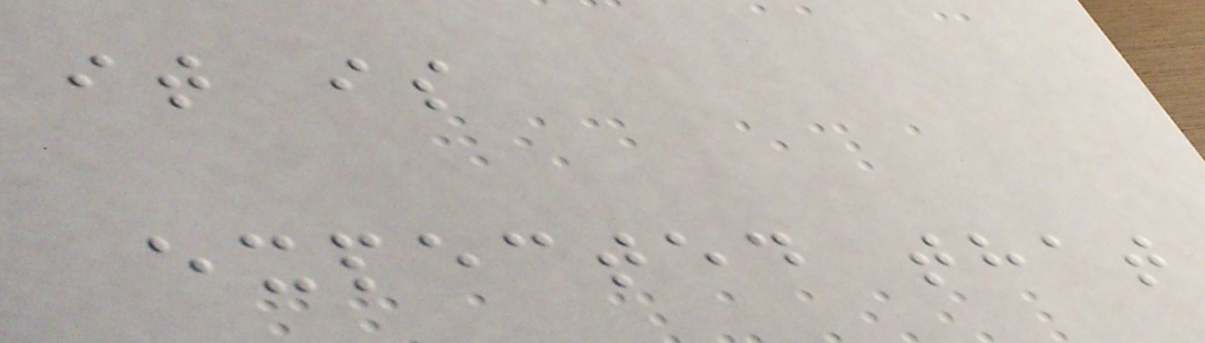it is
expected that
